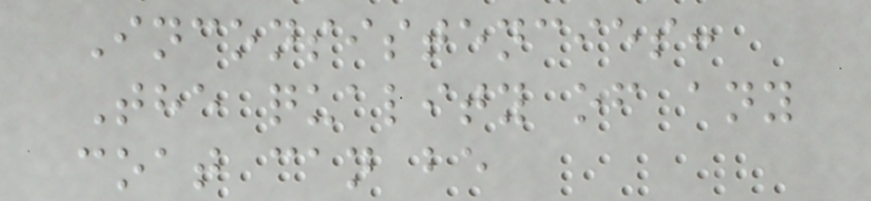Inconsistencies:
The quality of any
coat can be
